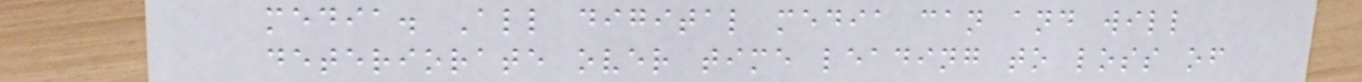media. All digital media can and will
deteriorate over time leading to loss of
